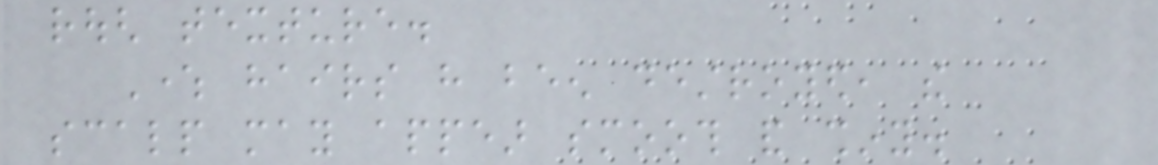rough texture.
Where hairs have been destroyed, the
scalp may appear smooth and shiny.
